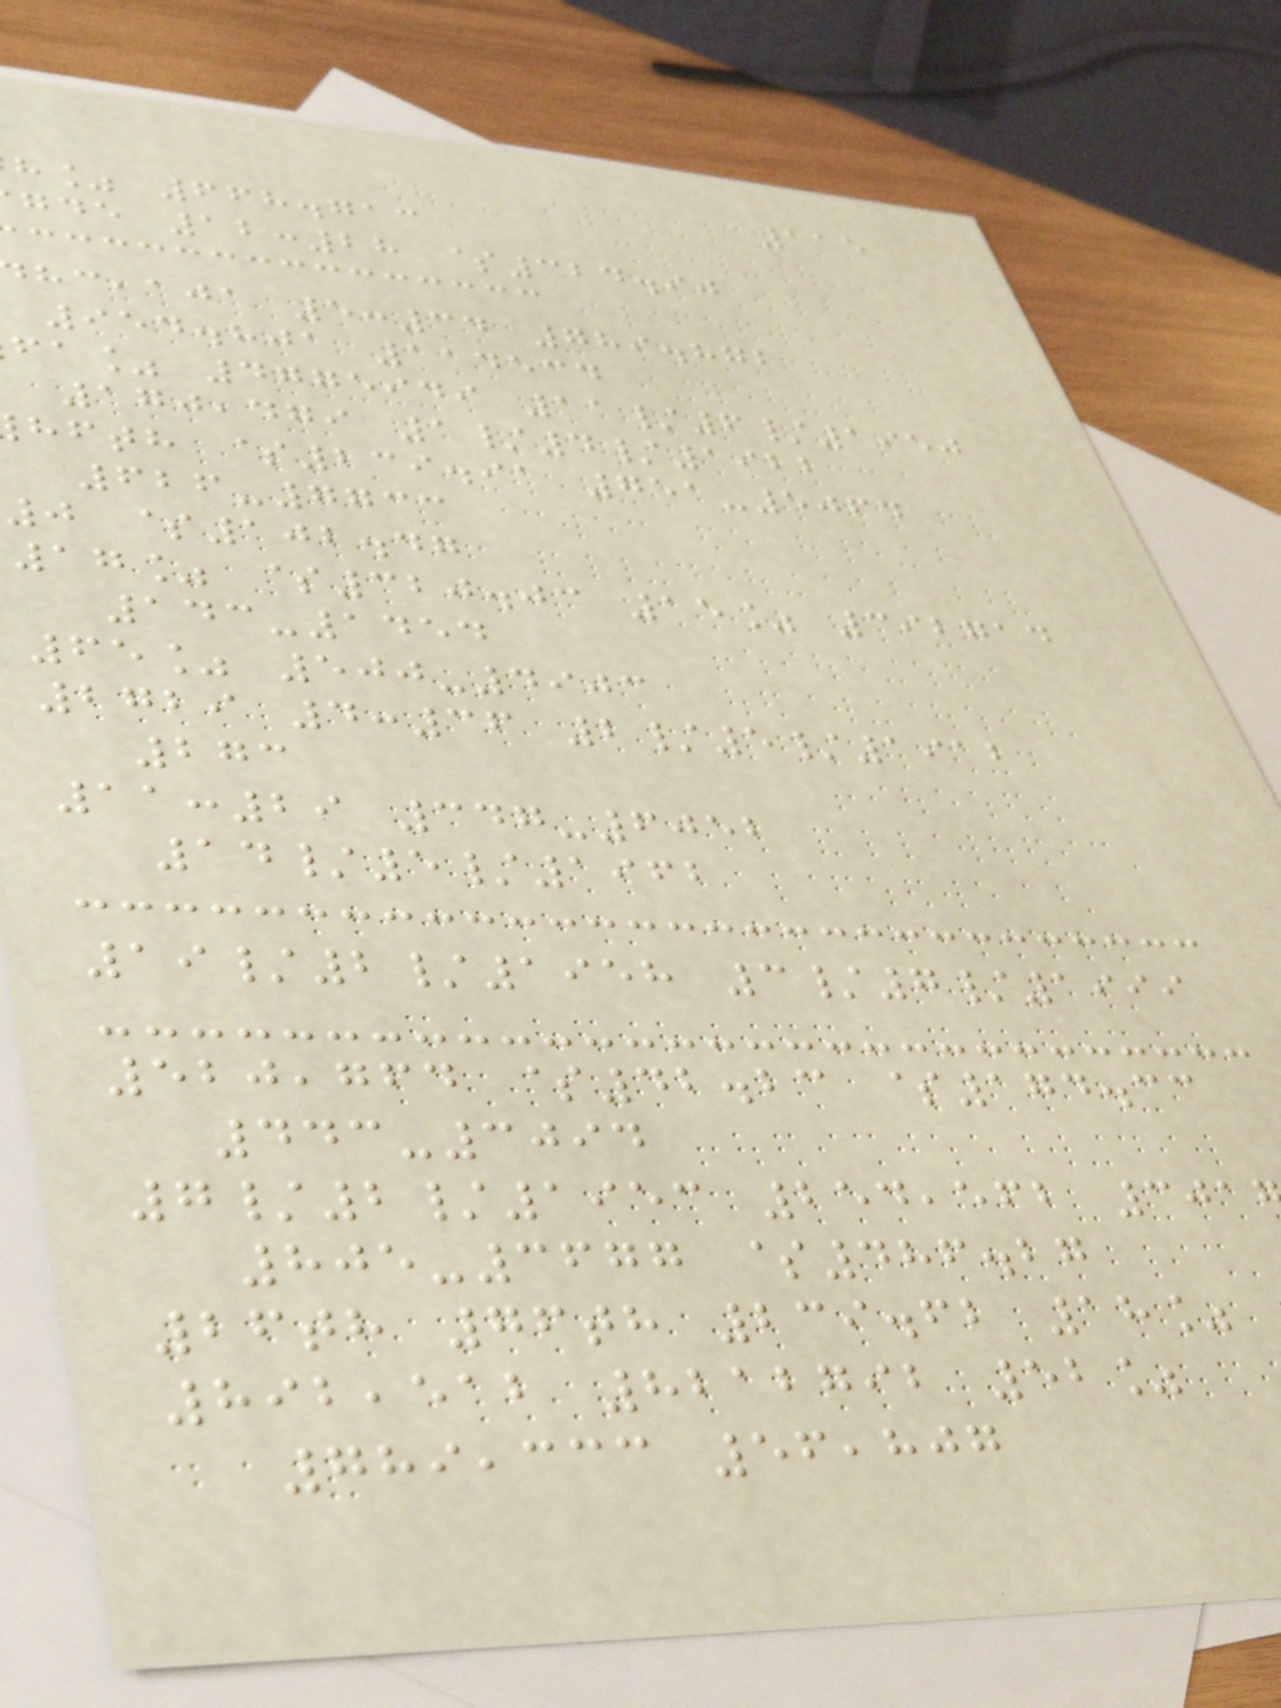115
h% 668.713
gde 12:28 $324.90
,aja 5:34 789.872
954.801 114534
fa% 4775949 11/6/1950
170,479 1/4/1922
hfth $239.91 751-5064
626-7733
0 $102.47
17% $320.03 15% 392714
143-1454
65% 500-4903
2729 4:36 2/5/1912
273
11:29 347-6052
14/5/1962
19/2/1958 3/7/1999
520,764 $42.23 $174.33
443-3094
7/2/1953 254,562 301
805-3677 $486.27
26th 76th 239.62 18%
892,512 8212792 52%
789,333 56,807
